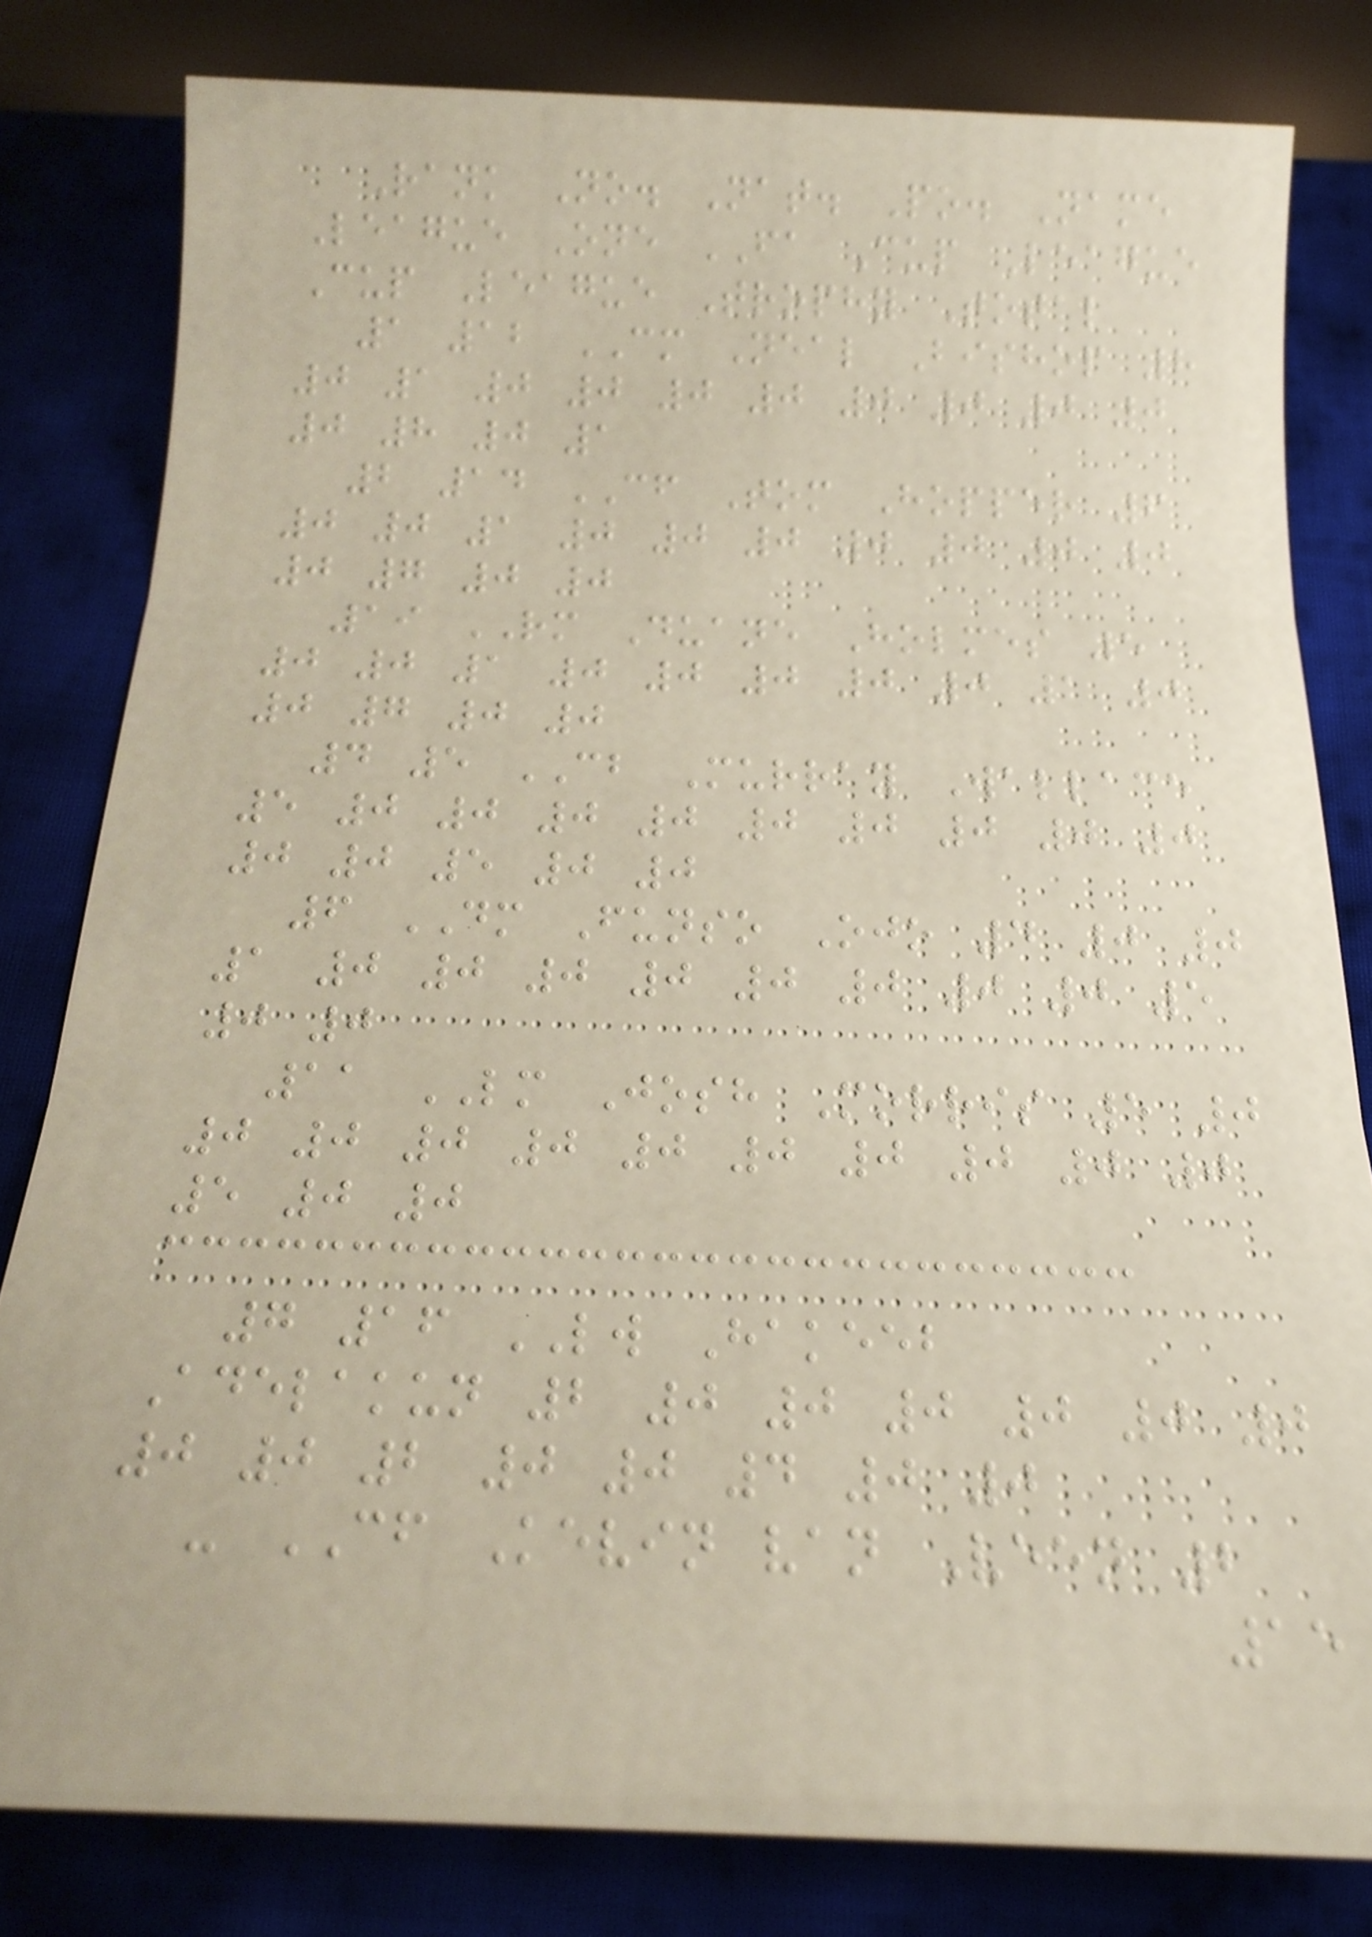Rank No. Nat. Po. Name
League One FA Cup League
Cup League Trophy Total
1 12 CM Neal Bishop 8
0 1 0 0 0 0 0 0 0 0
0 8 0 1
2 14 CF Tom Hopper 6
0 0 1 0 0 0 0 0 0 0
0 7 0 0
19 RM Duane Holmes 5
0 0 1 0 0 0 0 0 1 0
0 7 0 0
4 5 CB Murray Wallace
5 0 0 0 0 0 0 0 0 0
0 0 5 0 0
6 DM Funso Ojo 4 0 0
1 0 0 0 0 0 0 0 0 5
0 0
11 LM Josh Morris 5 0
0 0 0 0 0 0 0 0 0 0
5 0 0
7 16 LW Hakeeb
Adelakun 2 0 0 0 0 0 0
0 0 2 0 0 4 0 0
- CF Kevin van Veen 2
15
